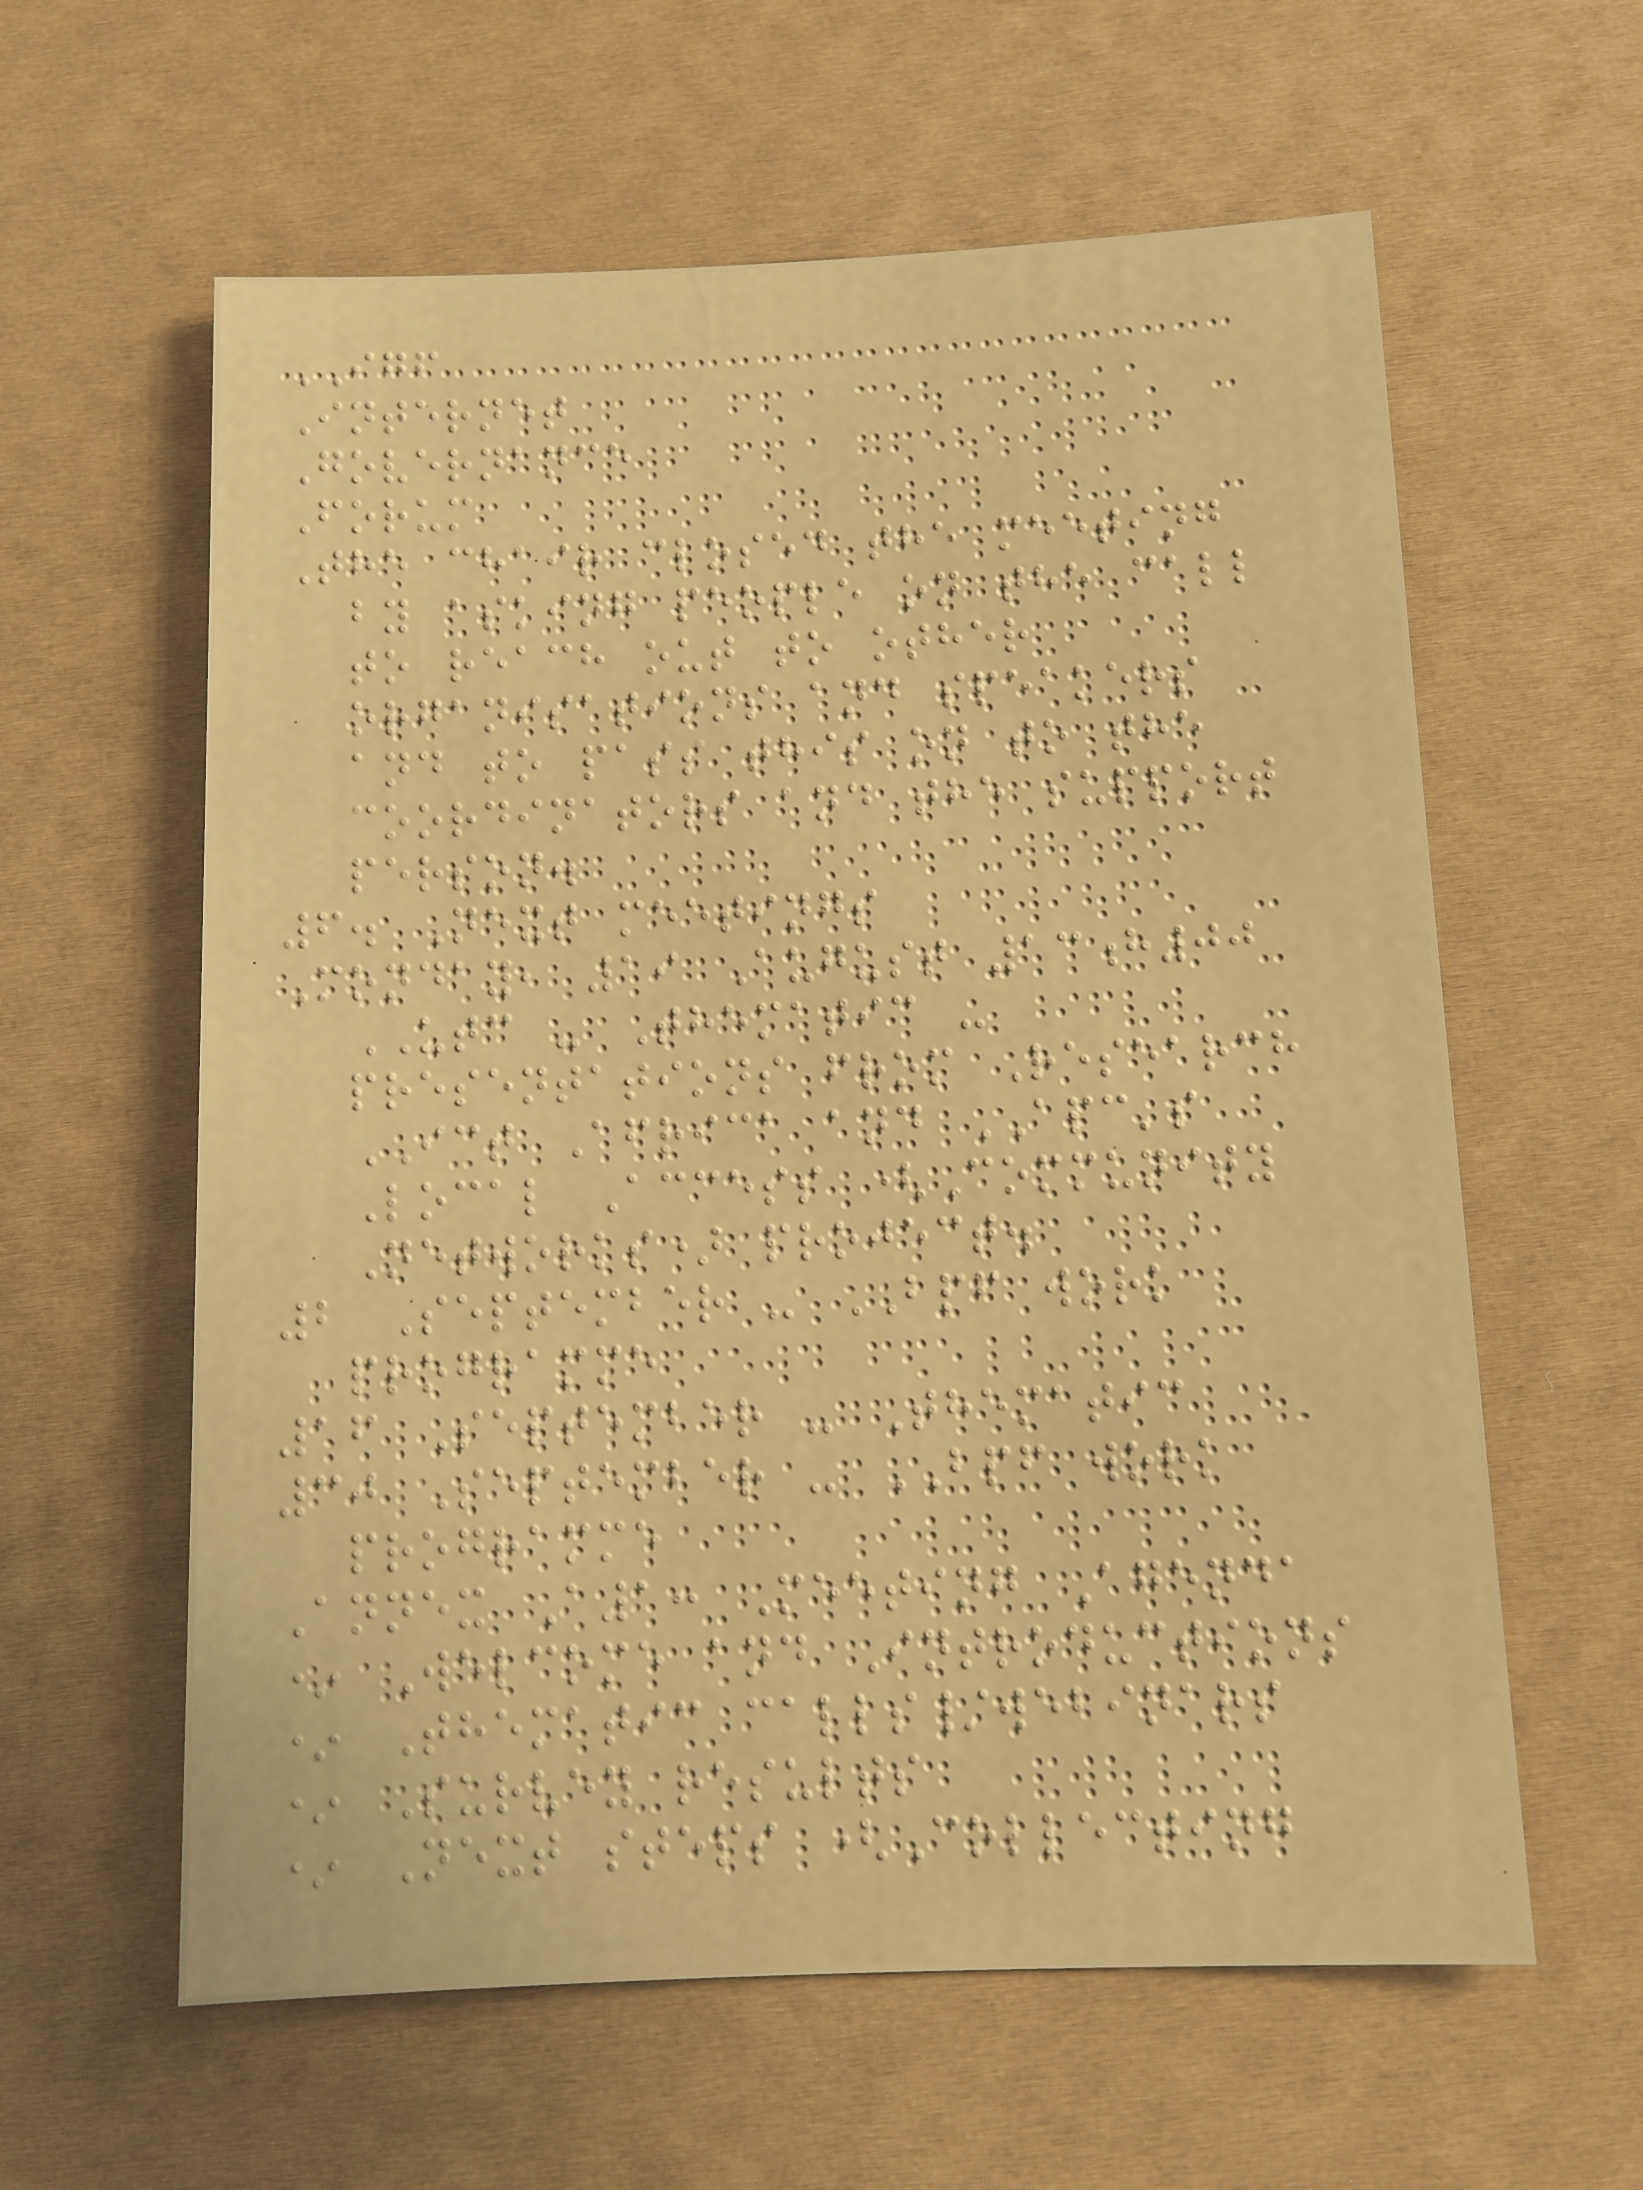IGF
Internet
Governance
Forum
The chair closed the meeting
by asking people on the call
to reach out to other
organisations and speakers
and to pass this on to the
coordinators and the support
person.
6. Next meetings
Monday, 19 August 13h00
UTC - Thematic -
presentations from Research
ICT Africa and APC's
Local Access (Community
Networks) project.
2 September - BPF work
programme
16 September - Thematic
30 September - BPF work
programme
Annex A1: Meeting Agenda
* Welcome and Introductions
* Thematic calls/webinars
* Survey results
* Next steps (Collecting
